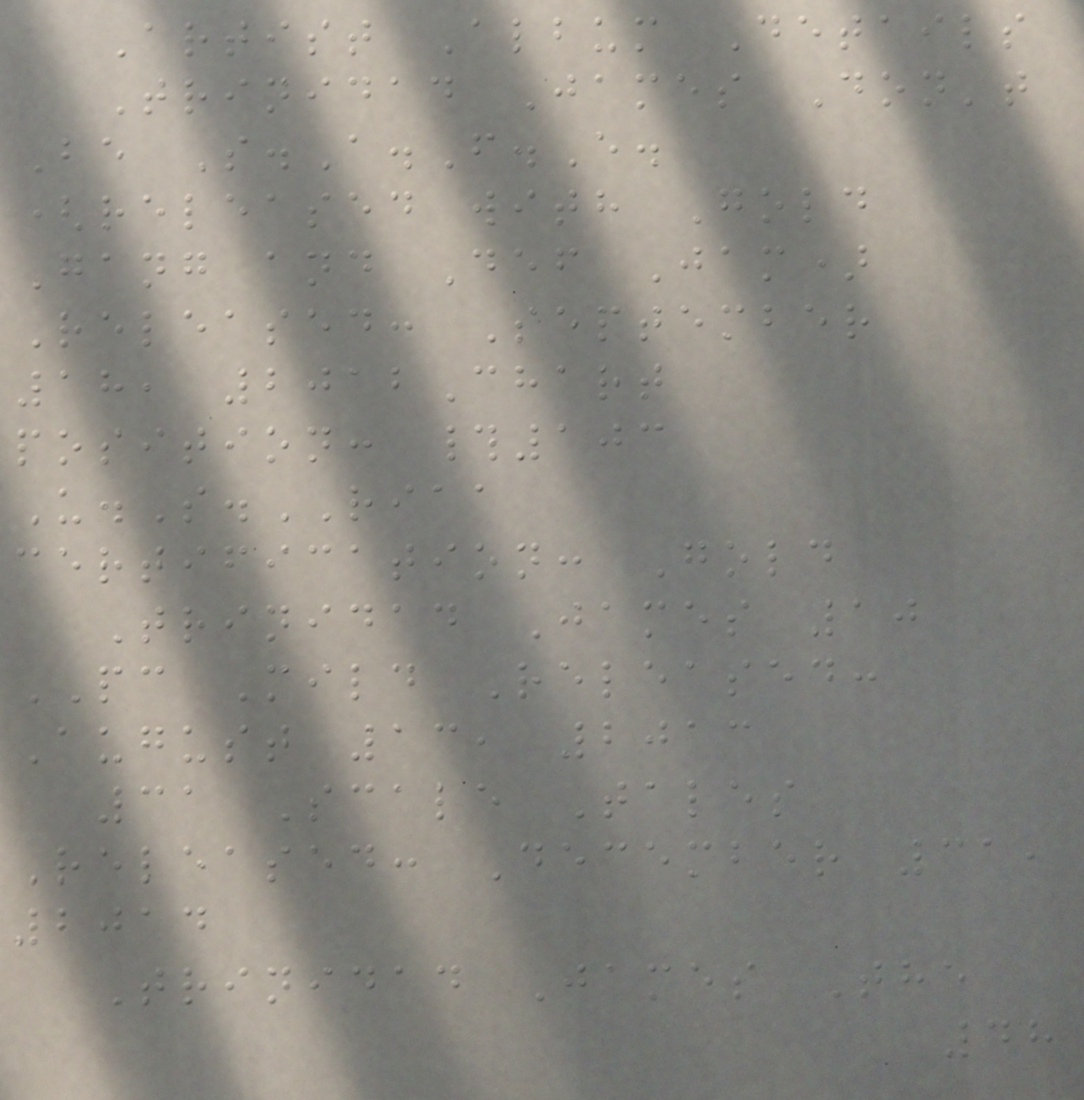Artist Album Details
Trinidad James Don't
Be S.A.F.E.
(released with Gold
Gang and Def Jam)
Released: September
18, 2012Chart
position: #103
U.S.RIAA
certification: Gold
Trinidad James 10
PC Mild Released:
August 13, 2013
31 Scale Tales
Released: December 31,
2014
Trinidad James The
48
